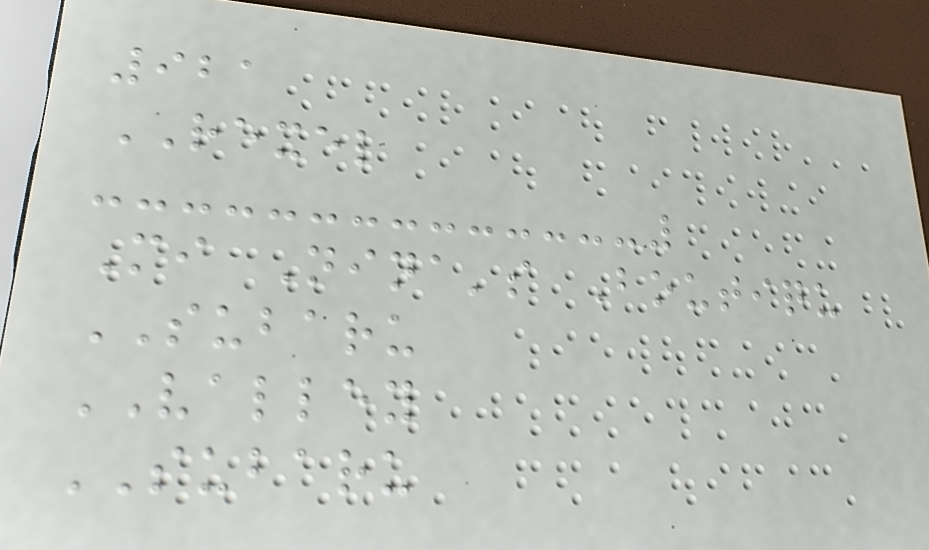921
REXEL
Mi Nina's Boutiqu
SUBARU
VALLEY
SUBARU
